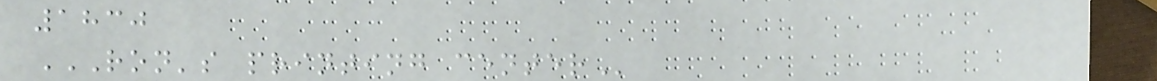1830
RON'S PRINTING CENTER
